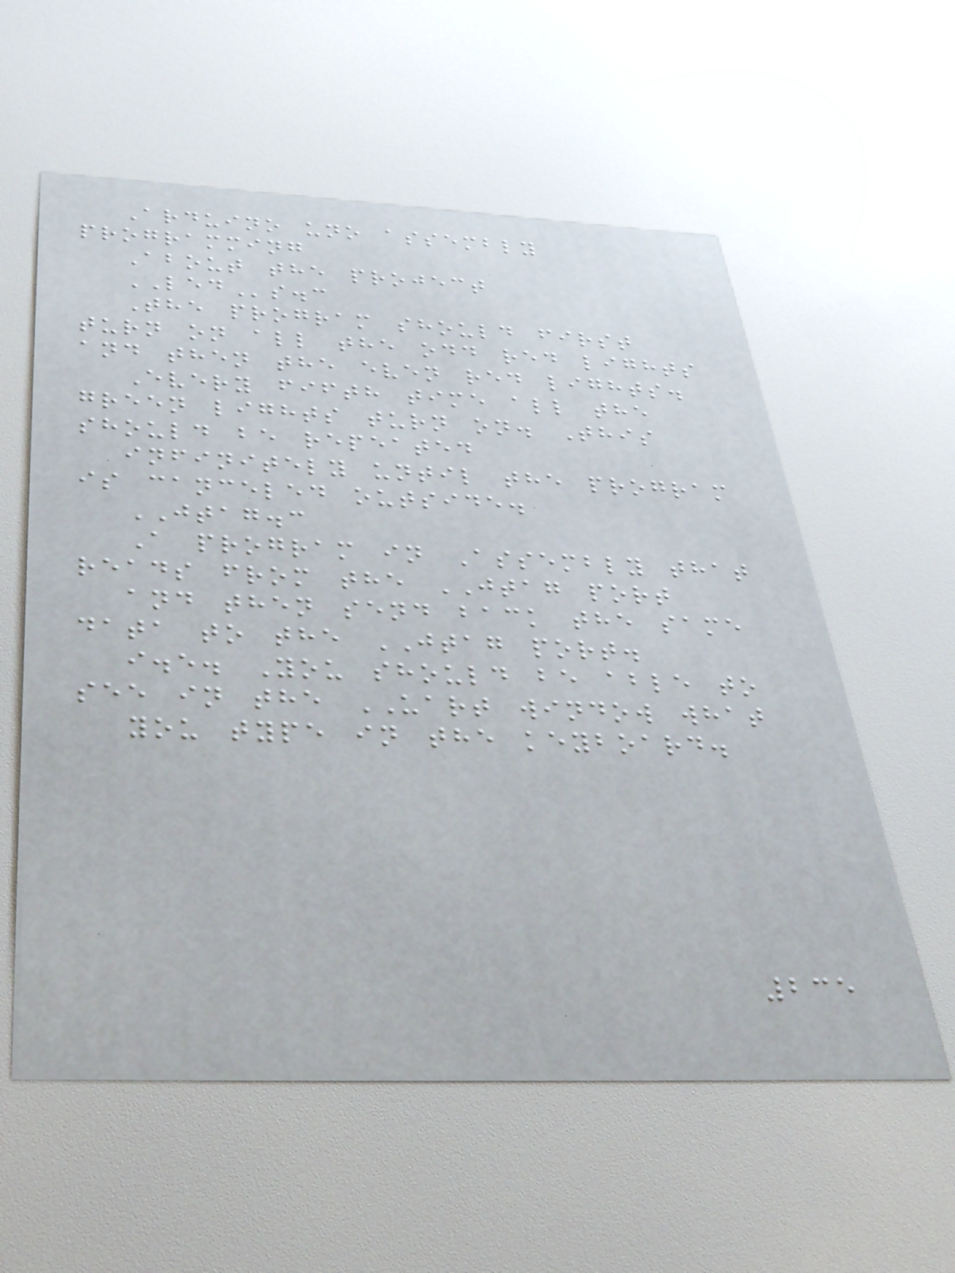Arduino uno assembly
programming
About the project
LEDs.c
The program should first
turn on all the odd red lights
and then the even red lights.
Every fifth time all the
green lights turn on. This
should be repeated
infinitely until the program
is canceled outside.
JTAG.c
A program in Assembly that
reads from the JTAG port
and then send back the same
data to the JTAG port.
i.e. You should be able to
see in the UART window what
you type in the keyboard.
235
